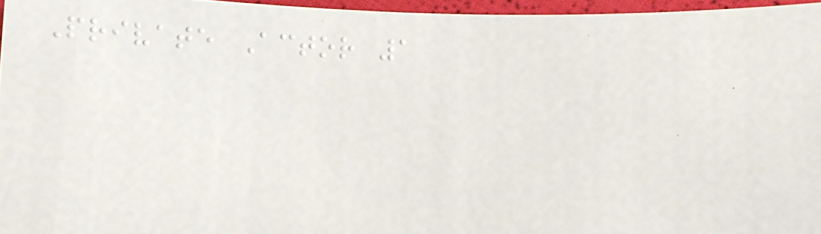Private Actor 1
